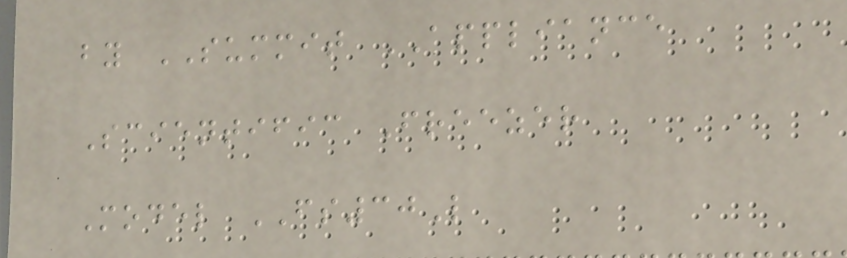by SUMMIT APPLIANCE
Scientific Freezer
Model FS30L
